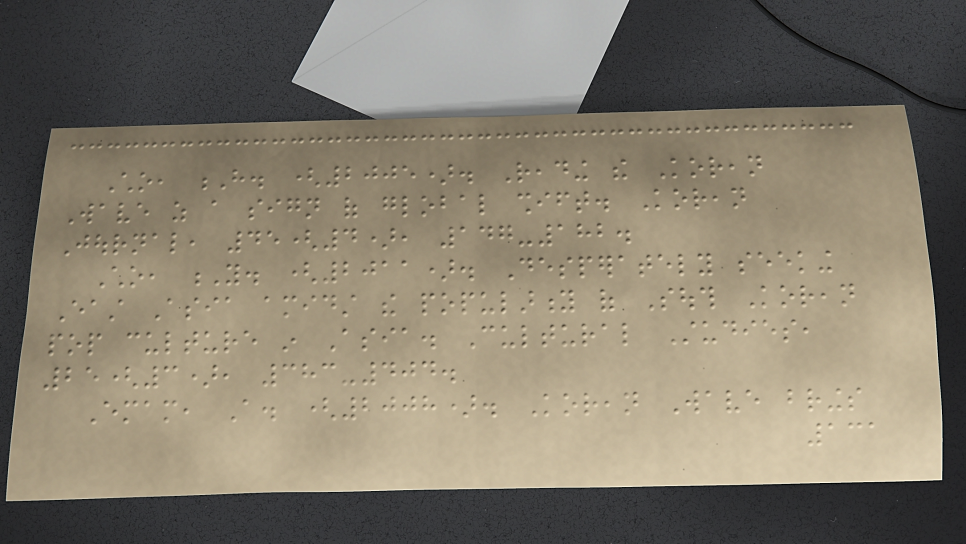Cho, H. (2005). Reading the Korean
Wave as a sign of global shift. Korean
Journal, 45(4), 147-182.
Cho, Y. (2011). Desperately seeking
East Asia amidst the popularity of South Korean
pop culture in Asia. Cultural Studies,
25(3), 383-404.
Emam, A. (2008). Korean Wave brings
131
